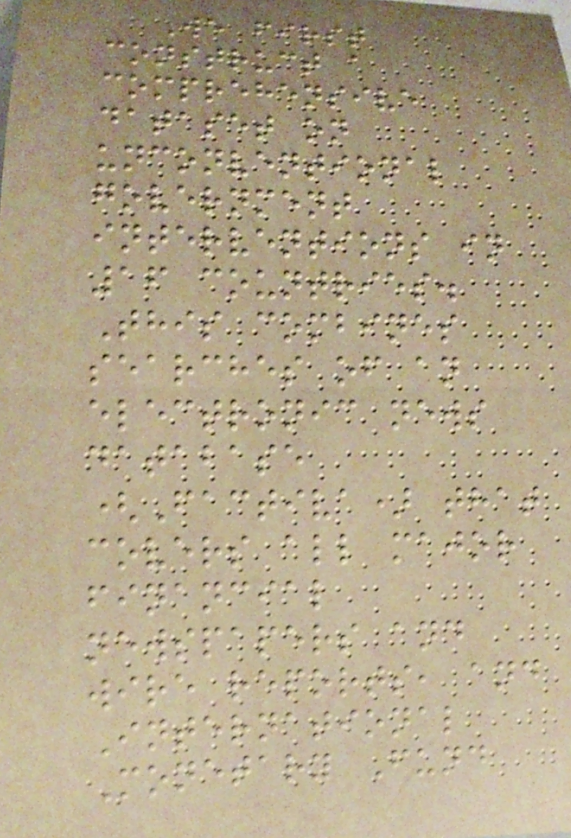We first
construct a
comprehensive
dataset on
unconventional
government
interventions in
16 countries.
This combines
searches of an
electronic news
database
(Factiva) that
covers all major
financial
newspapers and
wire reports, and
International
Monetary Fund
